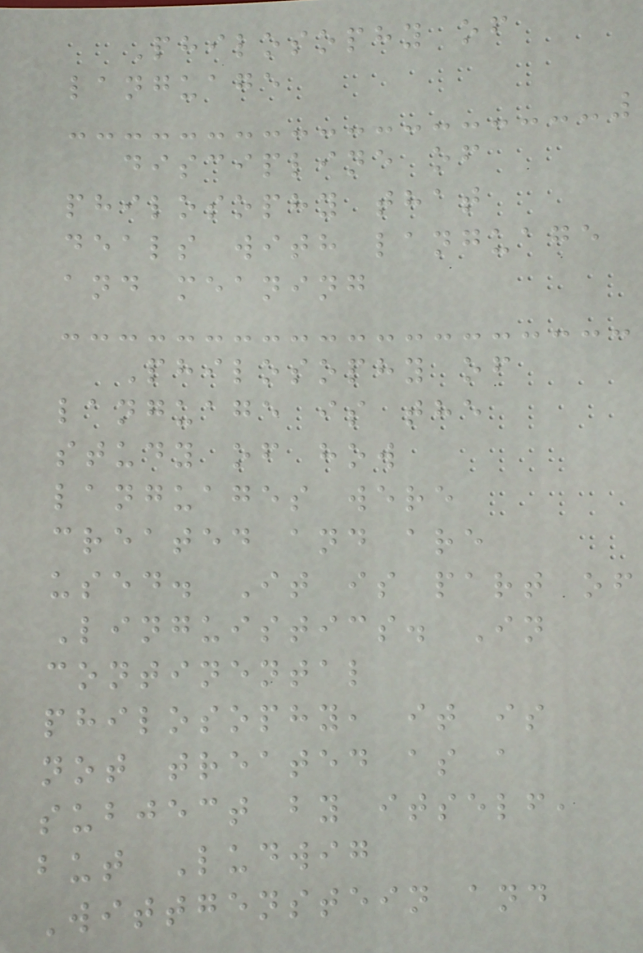Philosophy of
language
discipline of
philosophy that
deals with language
and meaning
Philosophy of
language is the
study of how
languages were
created and are
used. It is part of
Linguistics. In
continental
philosophy, it is
not treated as a
subject by itself,
but Ludwig
Wittgenstein and
